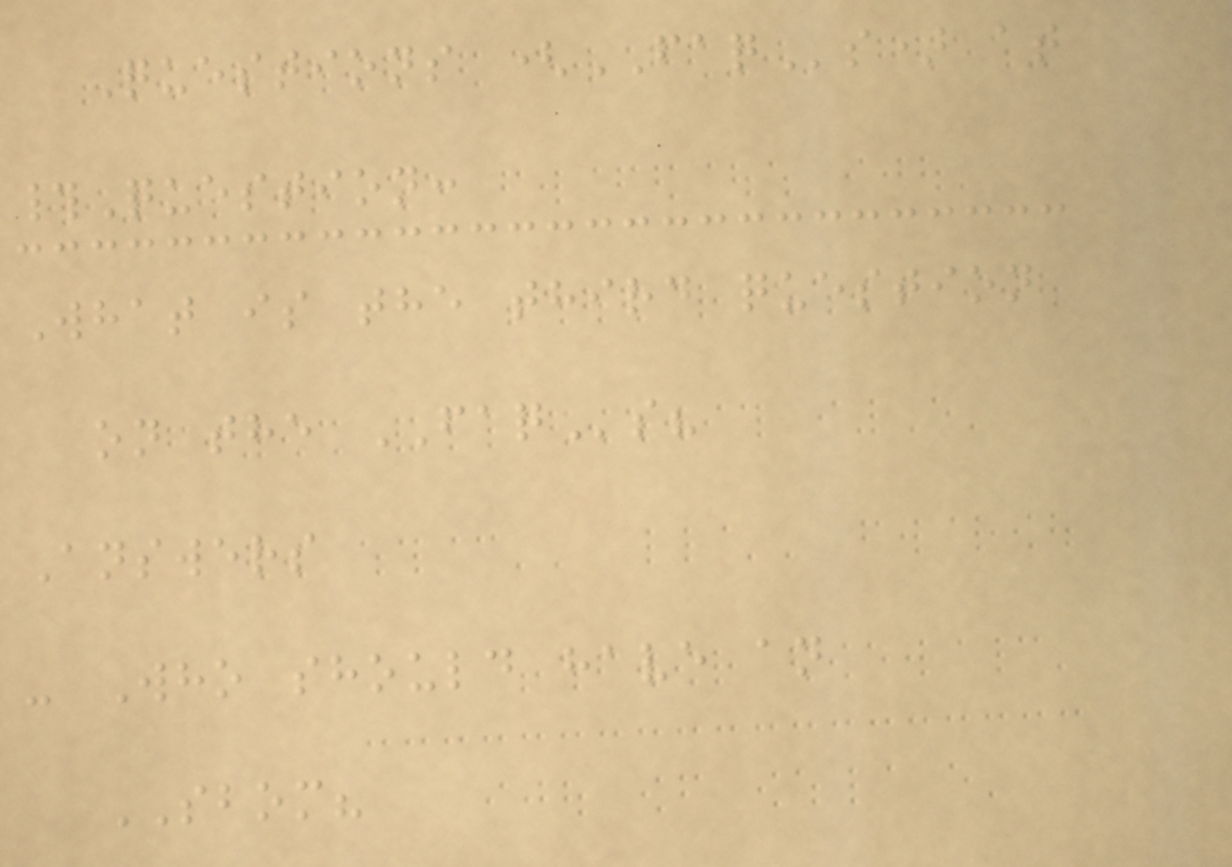Questions (FAQs) at
#Question:
What is the third question
on the FAQs?
Answers
- Who should have an
SBOM?
